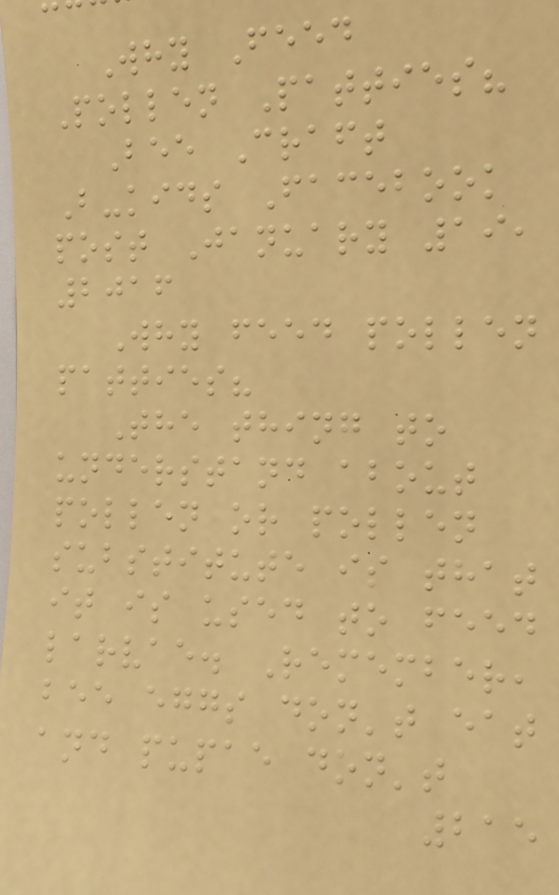Why Feed
Pollen Patties?
Bee Craft
B-kids Facebook
post January 19,
2016
Why feed pollen
patties?
The thing to
understand about
pollen or pollen
substitute is that
it is used to feed
larvae. Remember,
bee eggs don't eat
and pupae don't
215
